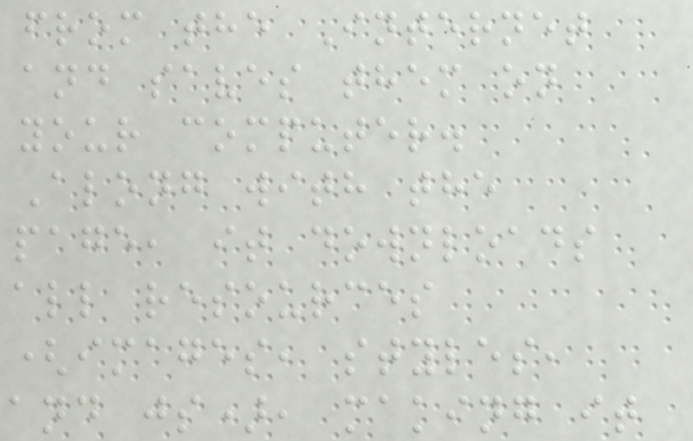from the Internet
and saves them on
your computer.
Along with the
page, it downloads
all resources
(images, styles,
and js), making it
